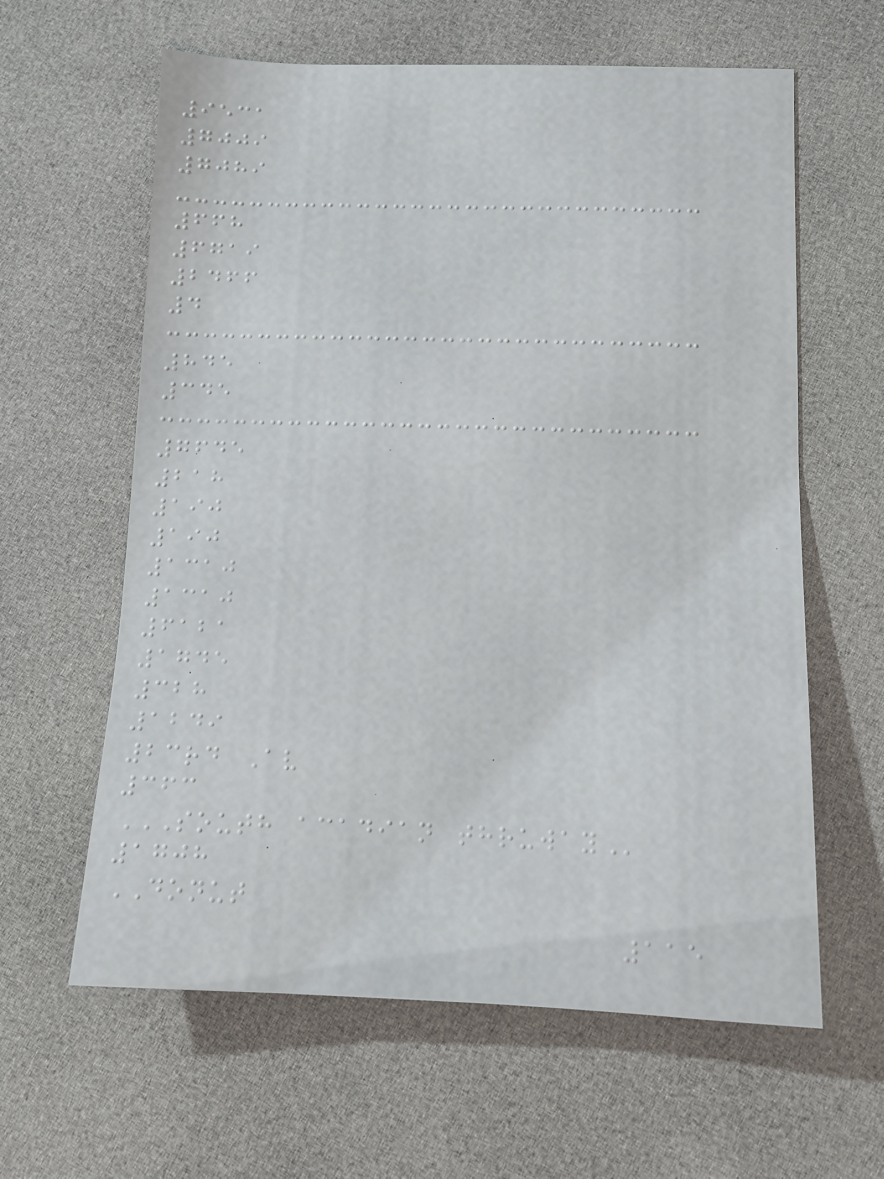9531
7009
7089
668
6719
2466
4
845
345
7645
218
190
190
1310
1310
6121
1745
328
1249
23rd Av
363
SOUTH ACADIAN THRUWAY
1708
DONUT
115
